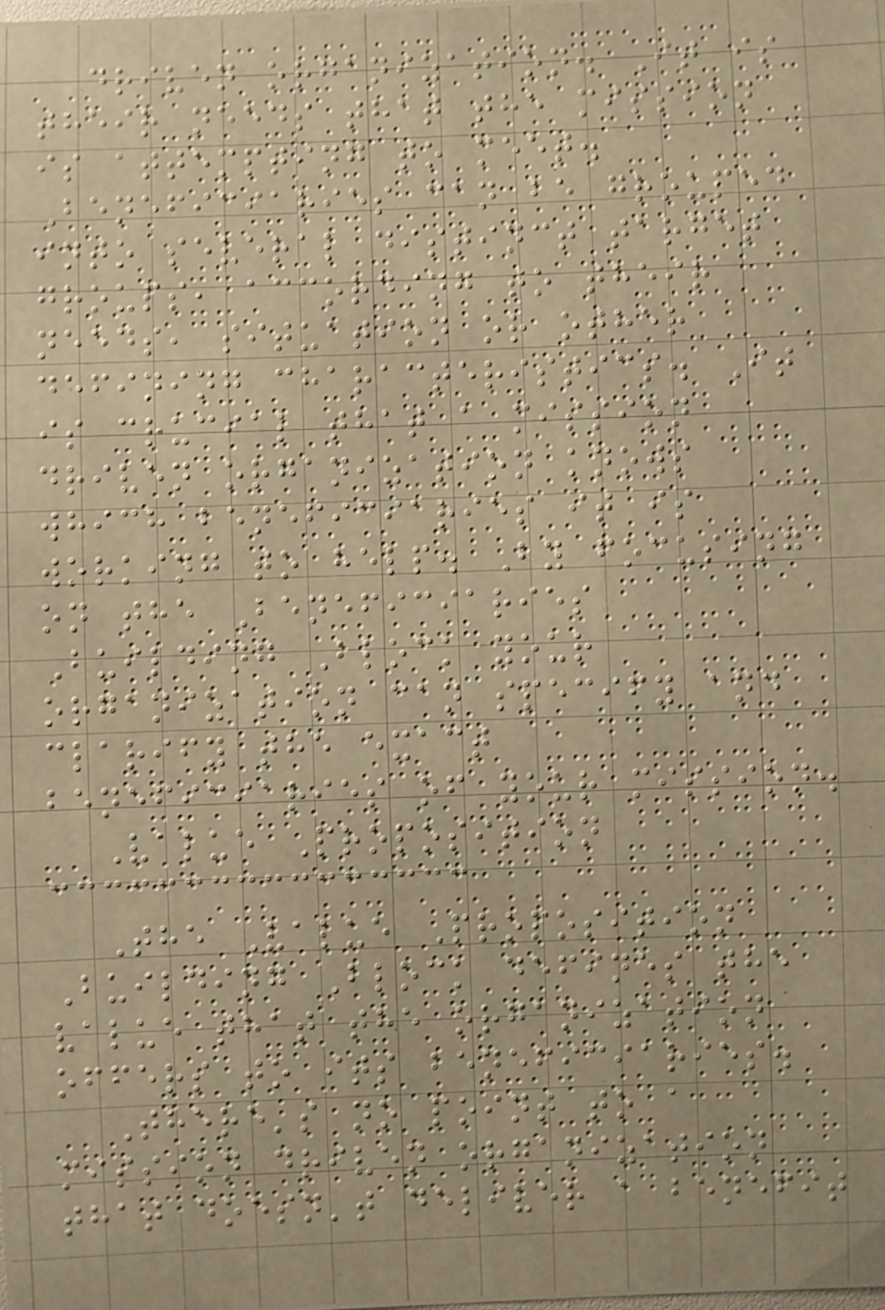driven organization. It is
their needs that the mission
is attempting to meet.
Beneficiaries can be grouped
into several distinct target
groups, according to their
needs, situation or other
defining characteristics. It
is crucial that a mission
driven organization knows
which beneficiaries it is
working to help. By focusing
on the Beneficiaries
Building Block your
organization can specify and
clarify the exact
beneficiaries of your mission.
Value Proposition
The Value Proposition
Building Block defines the
value that the organization
offers to its beneficiaries.
There's no point to a
mission driven organization
that doesn't deliver a benefit
